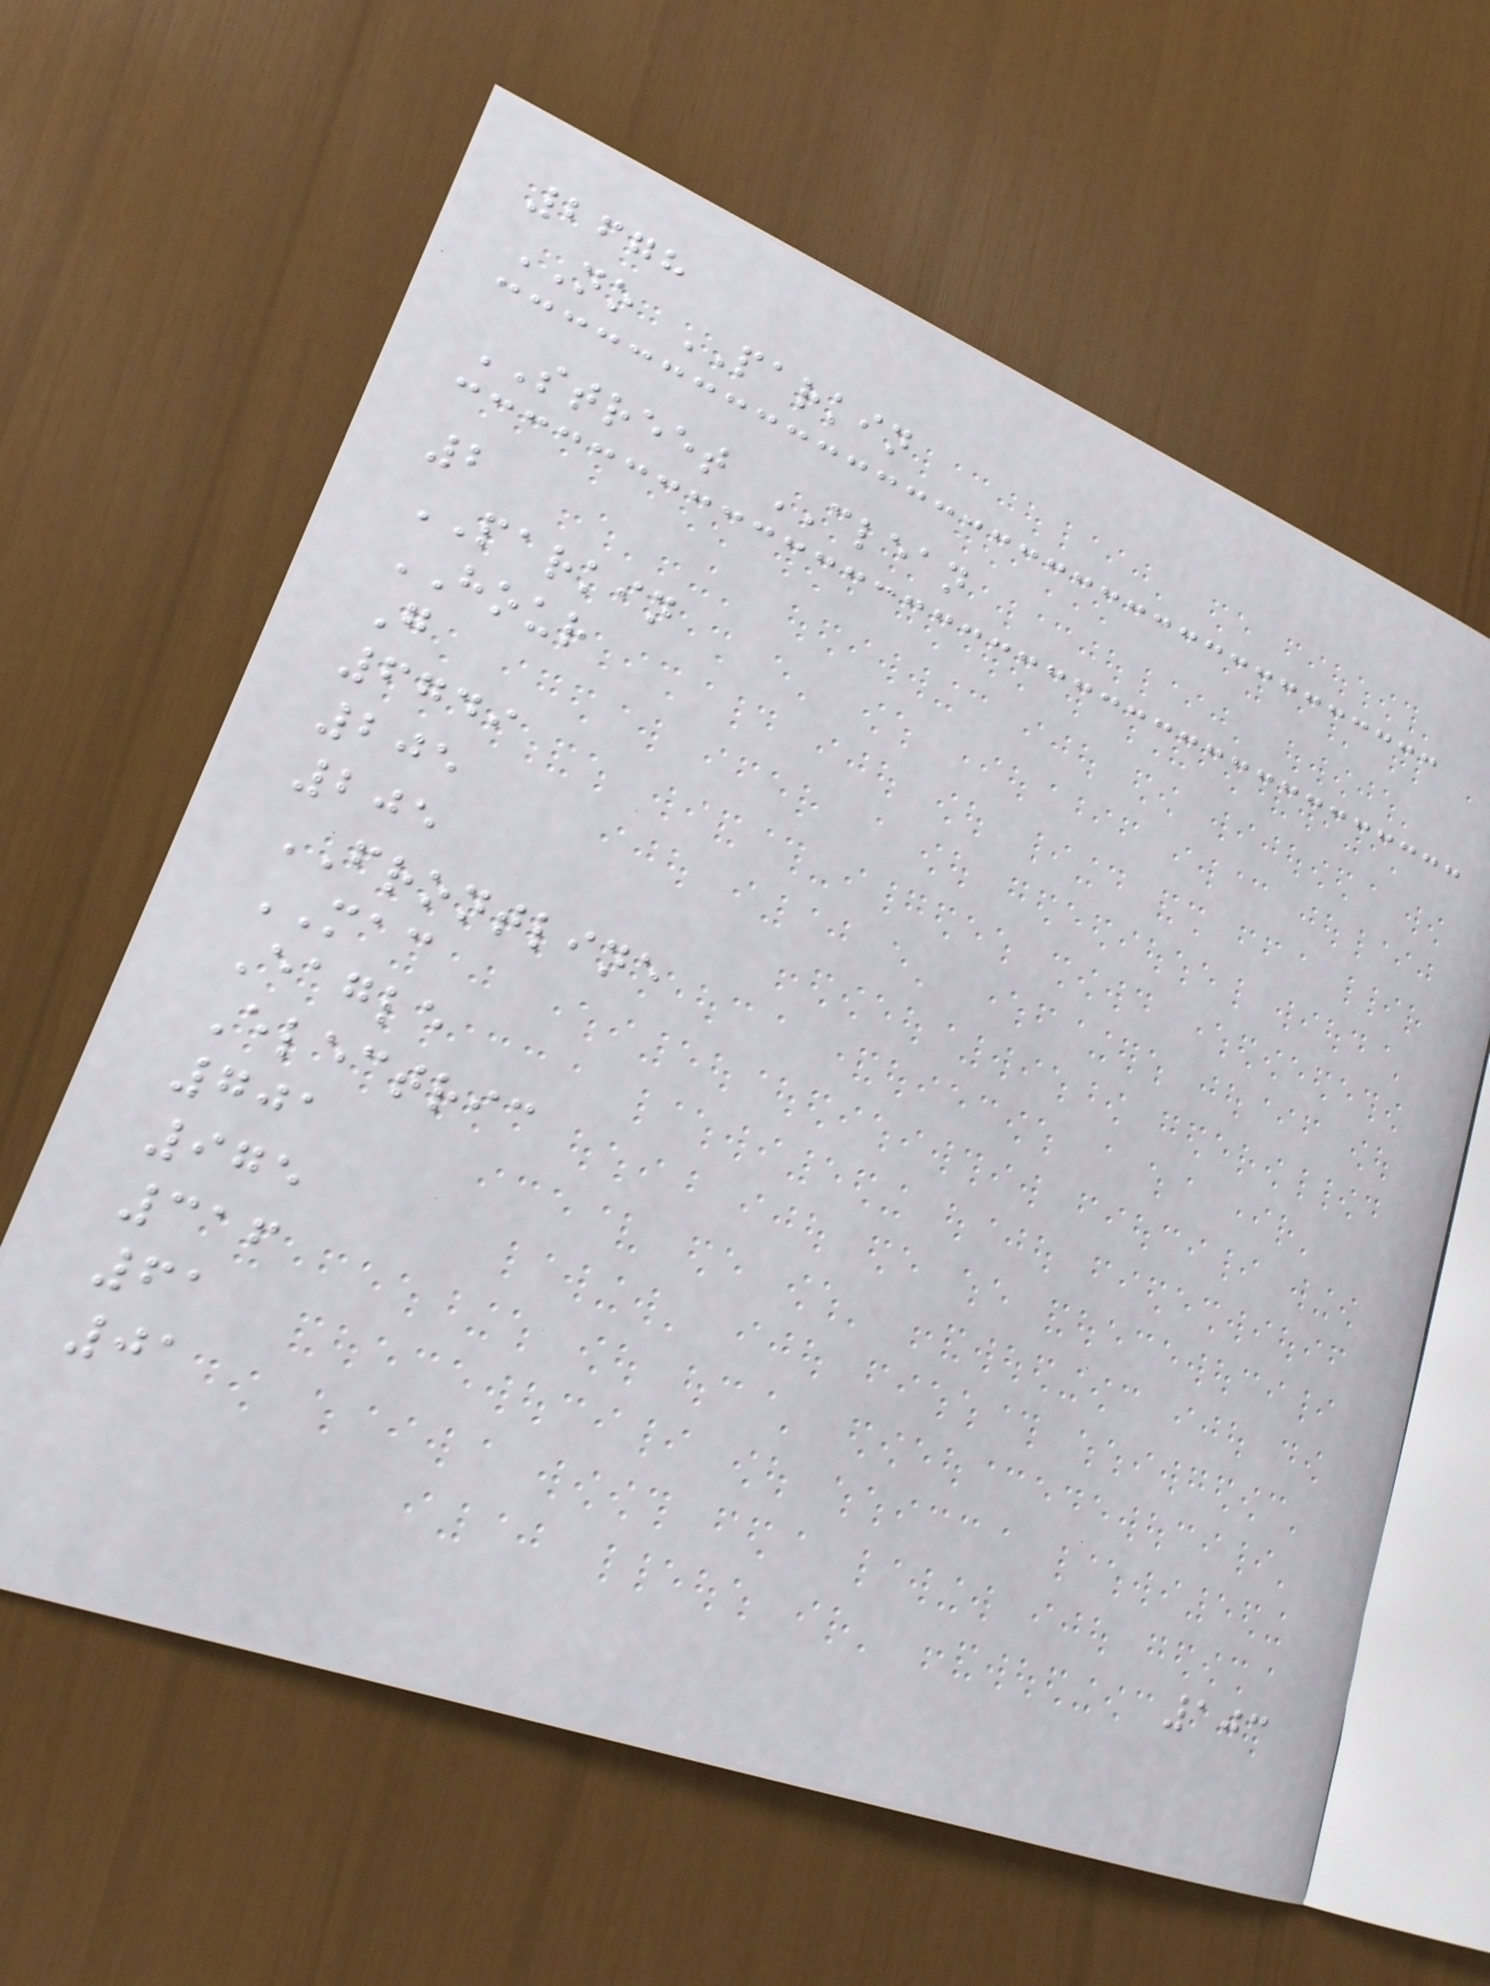2678
NO PARKIN
STREET CLEAN
2
PARKIN
HOUR
G
6749
205
205
FRONTLINE
MAC
Eagle
Electric
701
975
316
61
01
103
